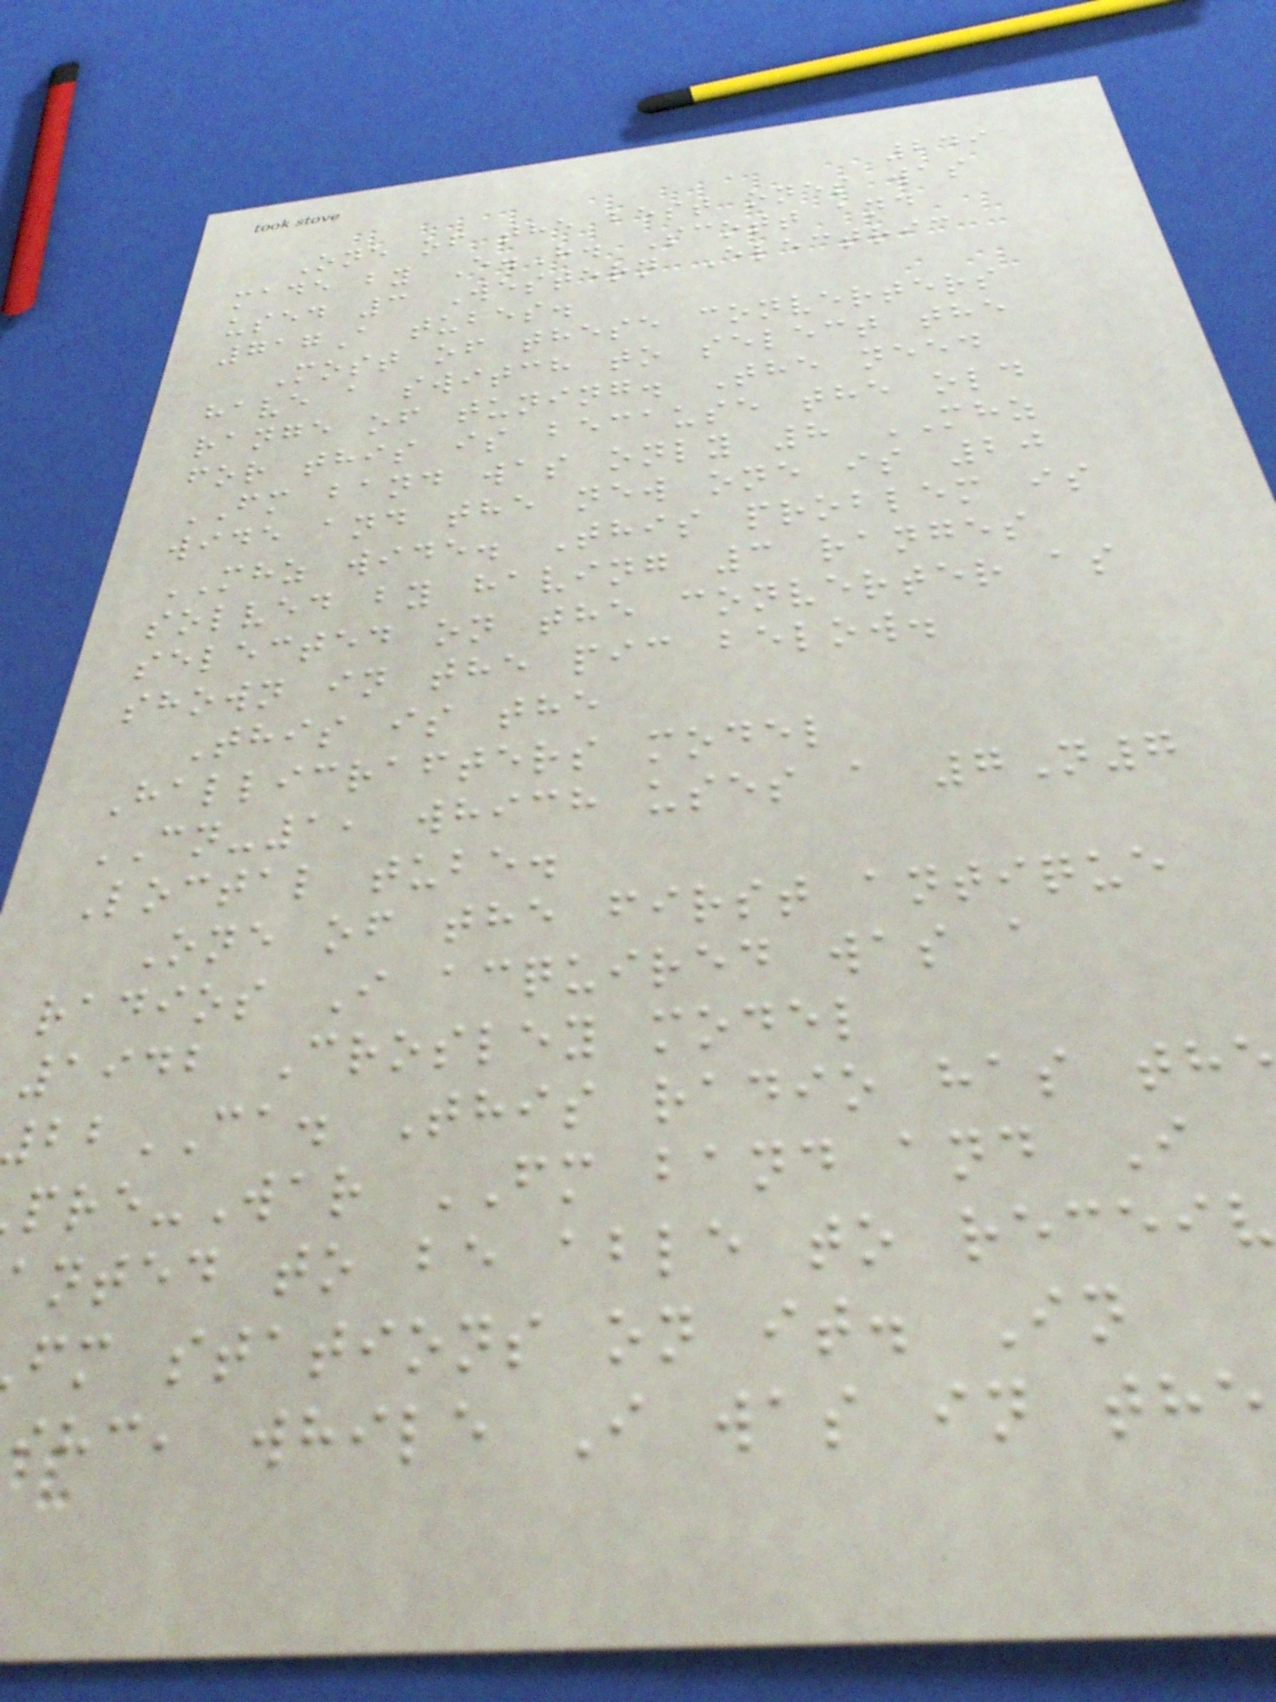249
One of the best ones was
made by E.H. Scott and
used 3 Western Electric
717A tubes.
Most of these converters
have a switch to select the
range of tuning. The need
for this is because the old
FM band was only 8 MHZ
wide and the new one is 20
MHZ wide. This problem is
solved by having 3 ranges
selected on the converter as
shown in the pic below.
This is the
Hallicrafters model
CN-1, which uses a 7N7
Loctal tube.
One of the first antique
radios I acquired was a
1942 Crosley model
CA. This radio has th
re-War FM band and I
anted to be able to receiv
fm stations on it. In
ihc, while I was in the
